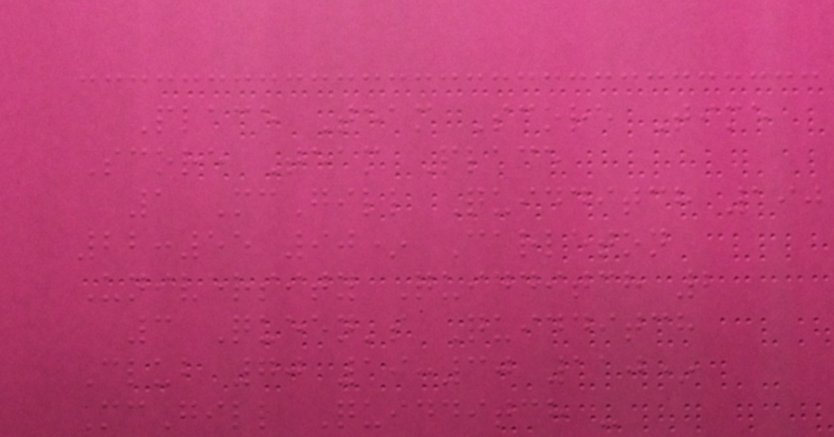Place Team Score Time
Score Team Place
1 McGill Quidditch 190
22:55 90* Carleton
University Quidditch 2
3 Queen's Quidditch
Club 70 19:30 110*
McGill Quidditch -
